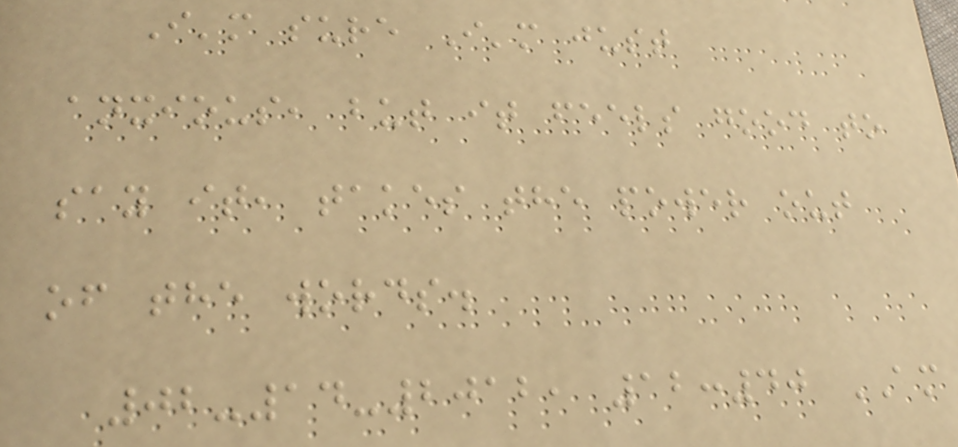I'm sure I'm just
anxious, but it feels good to
say it, takes the power out
of the words.
02-14-2012, 12:40 AM
